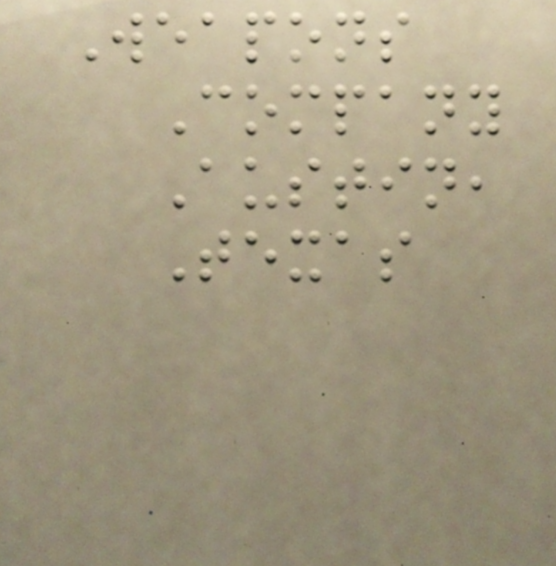Weapons
Company
Austin,
Texas
